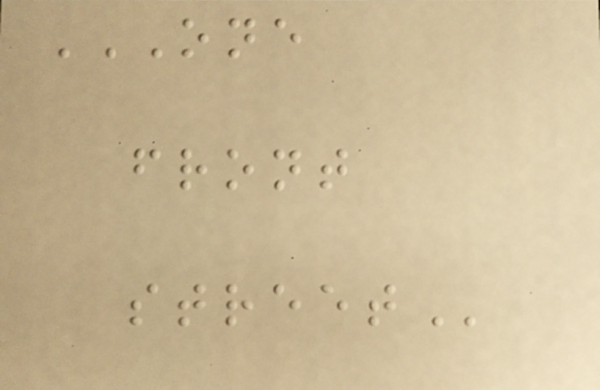ONE
FRONT
STREET
